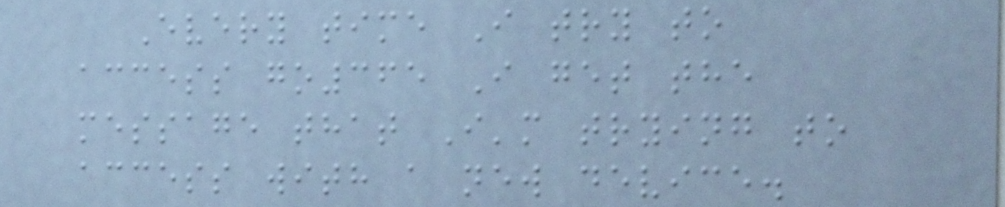Every time I try to
access go365 I get the
message that I'm trying to
access with a new device.
